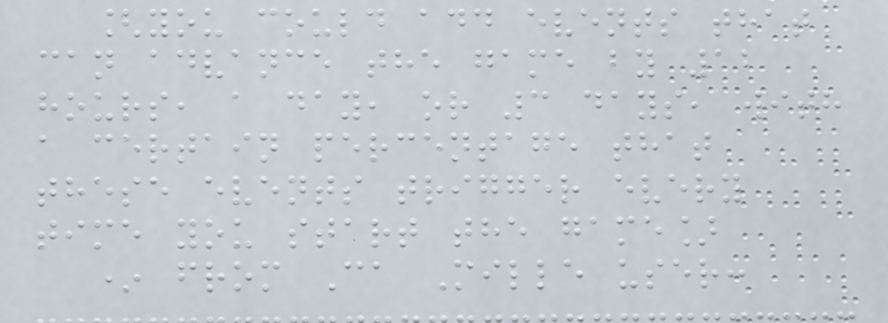[you could add events that
can advance the game by 12
hours, a day, or 3 days, with
a certain percentage that
these events trigger every
time you start the game]
* from Ca Mille user:
